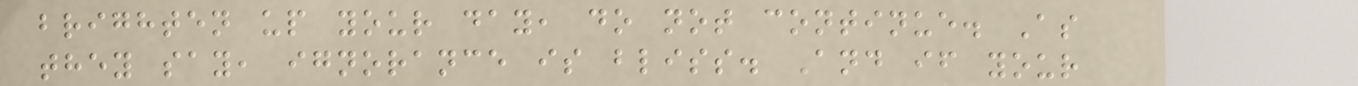brighten up your day, do not continue. As
they say, ignorance is bliss. And if your
